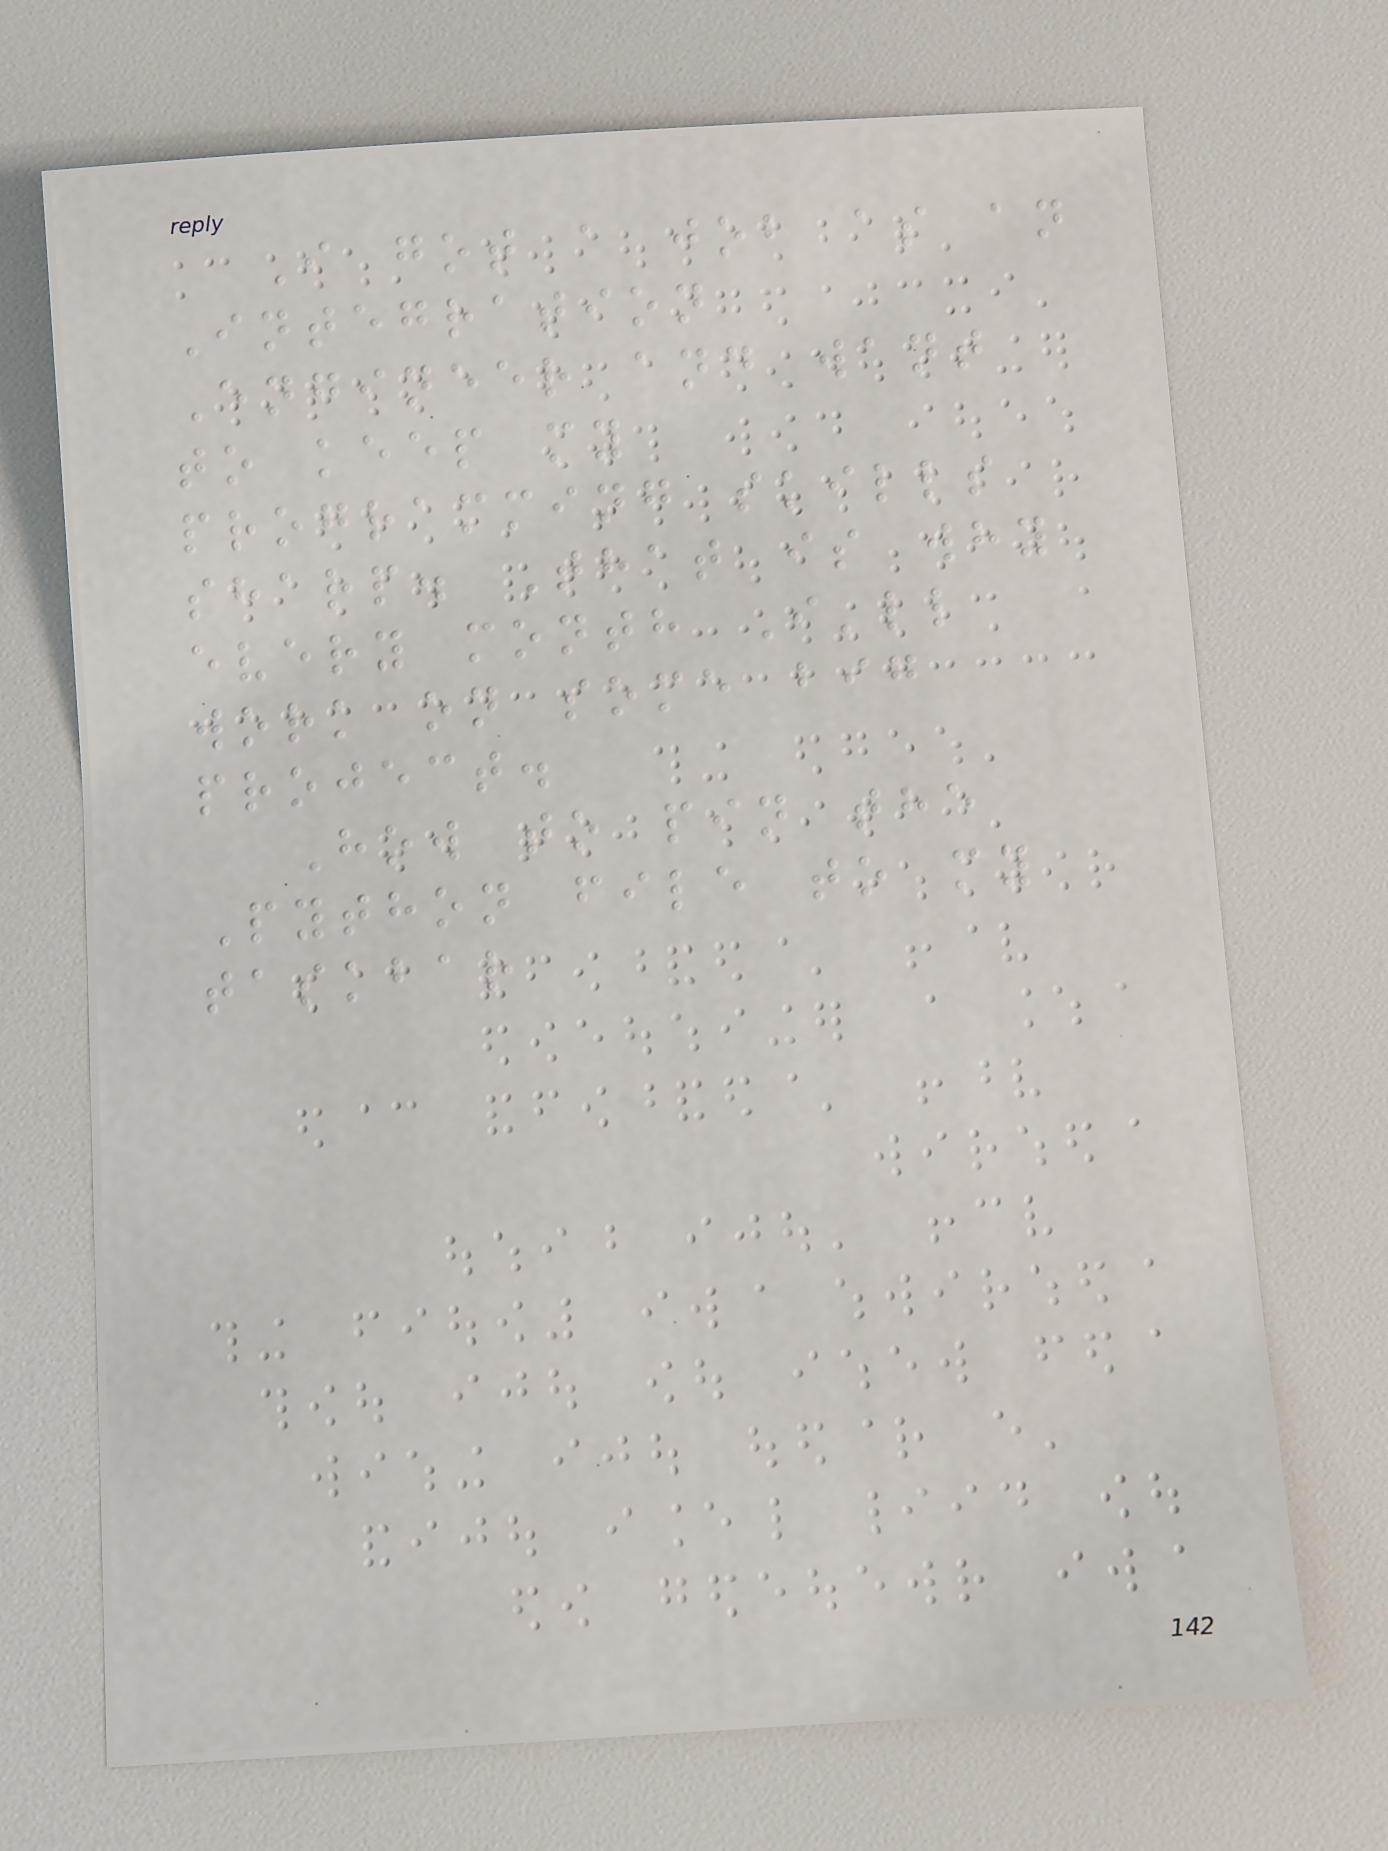I got a job as an
Integration
Engineer and want
to keep my
programming skills
sharp. That is why
every month I'll
work on some big
project.
How to pin the
Python file to my
taskbar
